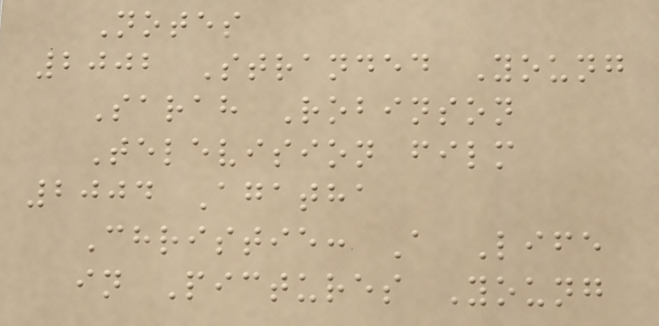Notes
2002 Stranded Young
Sarah Robinson
Television film
2004 Agatha
Christie: A Life
in Pictures Young
